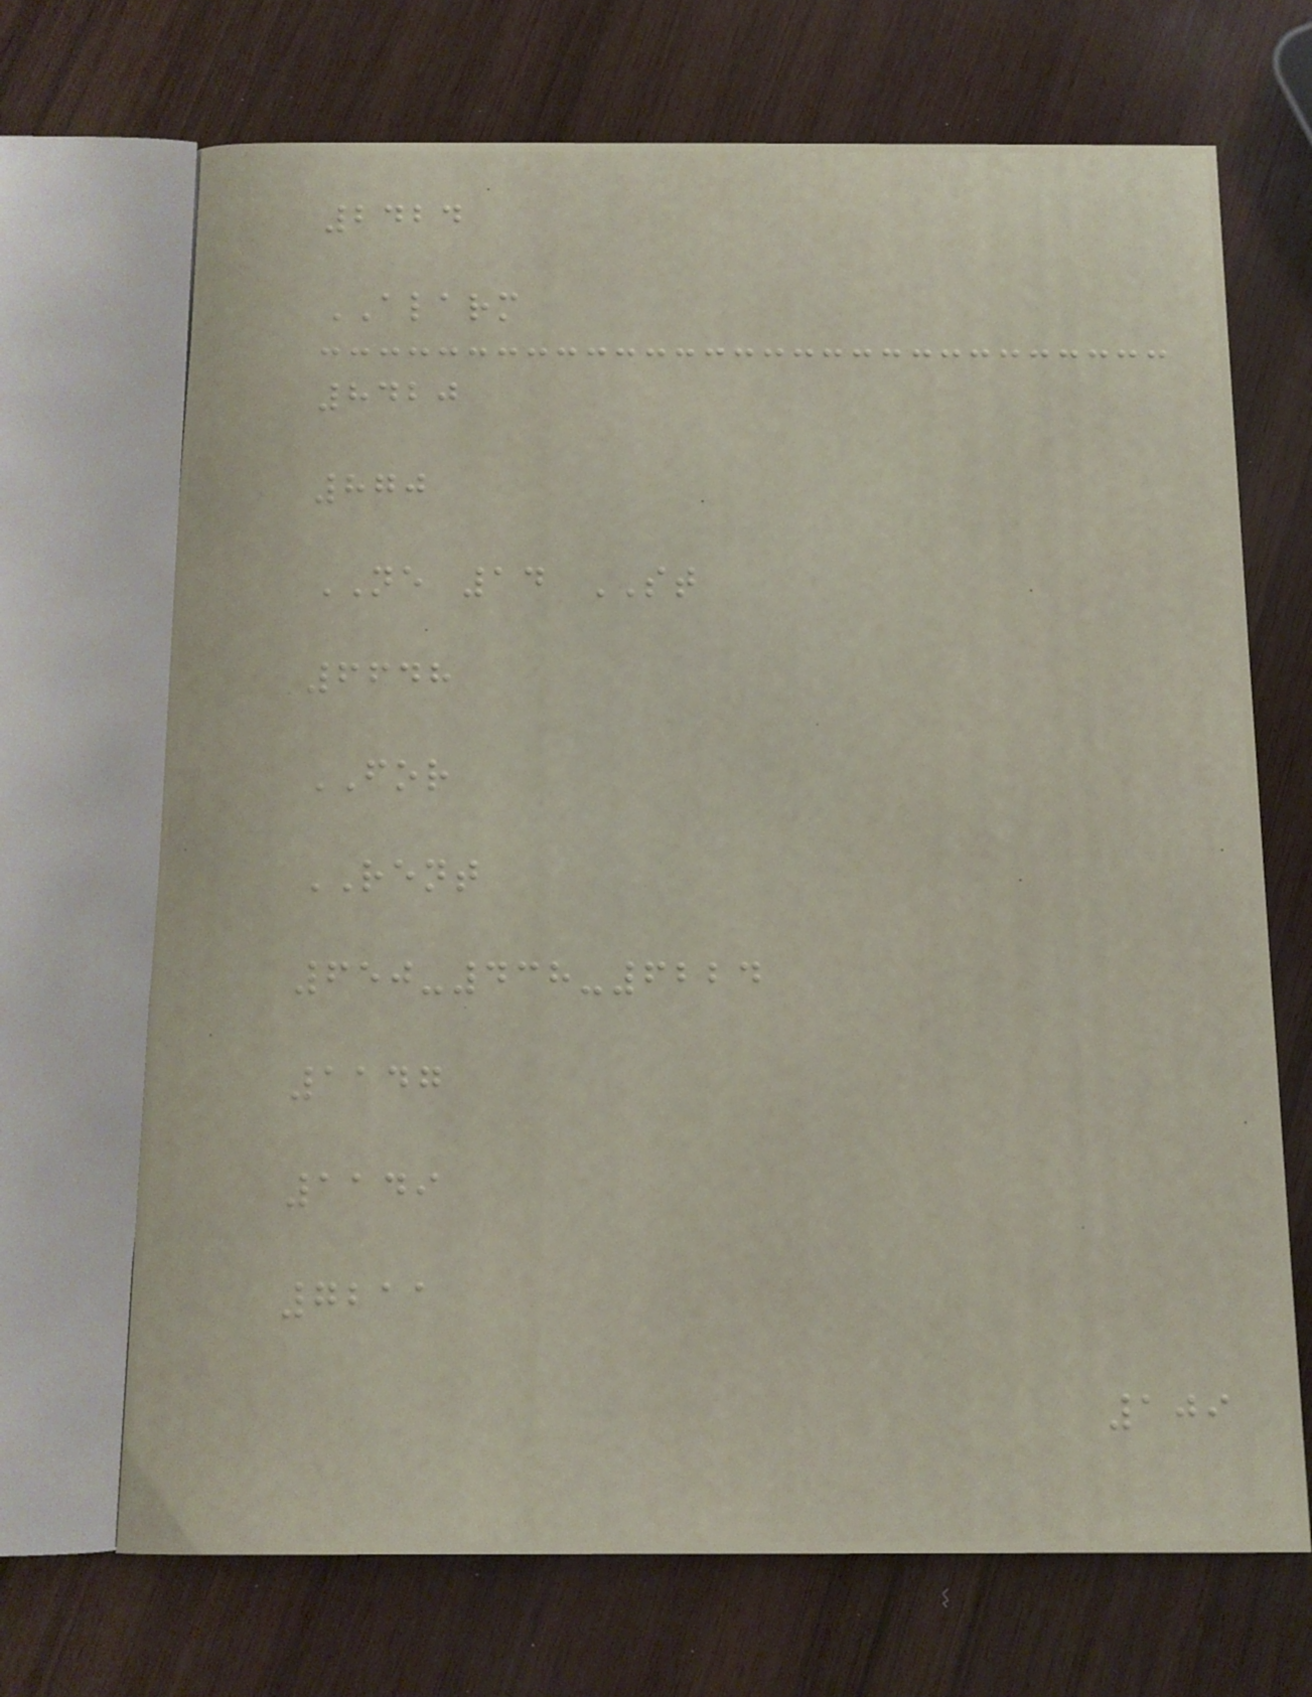2424
ALARM
8420
870
NE 14 ST
6648
FOR
RENT
650-438-6224
1147
1149
7211
109
